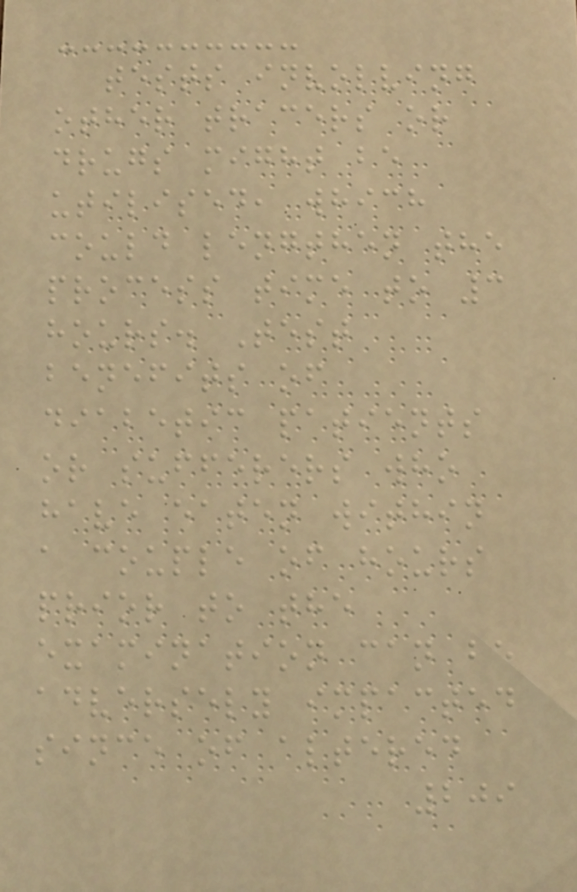tests involving
other tracers or
drugs might be
utilised, which
could lengthen the
process time to 3
hours. Test
benefits of
diabetic patients
or sufferers who
have eaten within
a couple of hours
prior to the
examination can be
adversely impacted
since of altered
209
